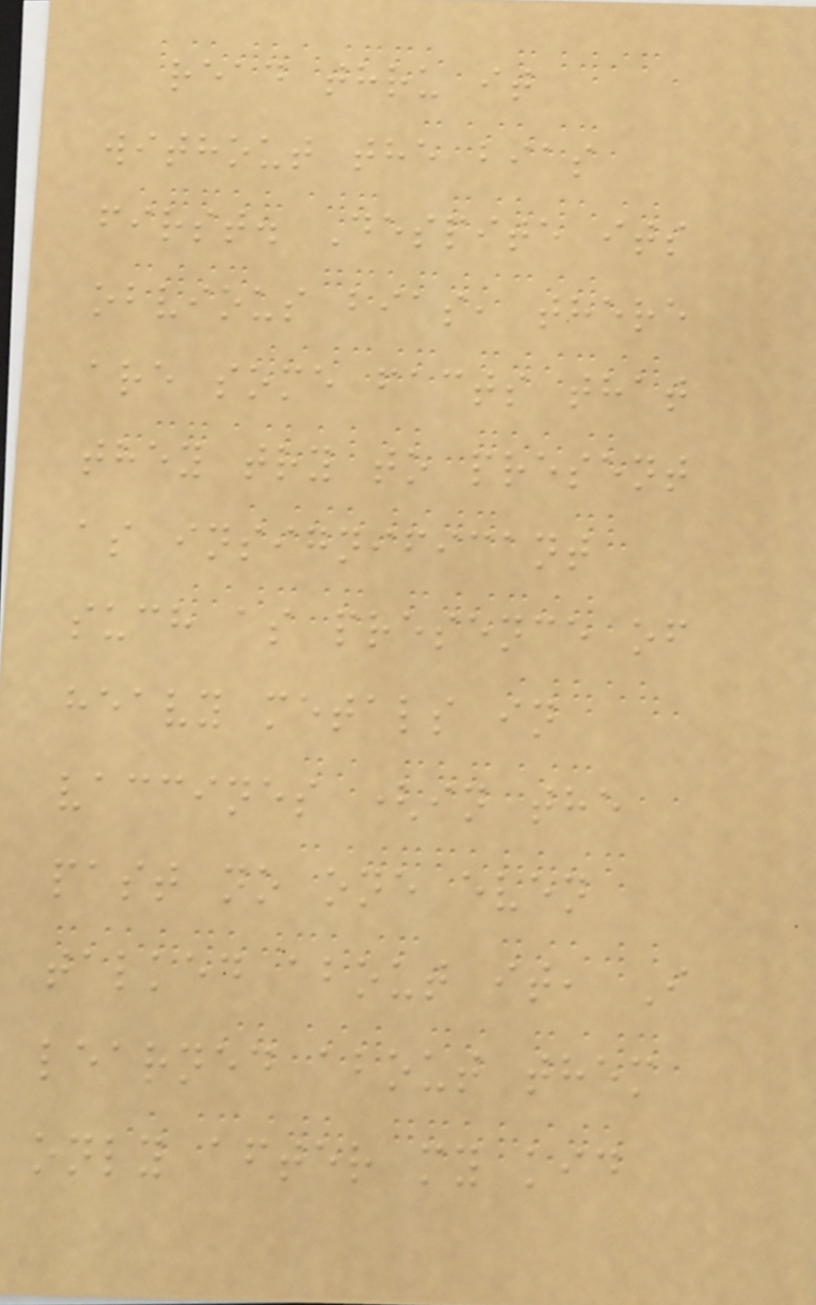read thru it
without the bias
first. Despite its
obvious bias, there
are some facts that
they try to present
as insignificant
such as presence of
heavy metals in
vaccines (in the
past no one even
talked about it, I
learned about them
only after my kid
